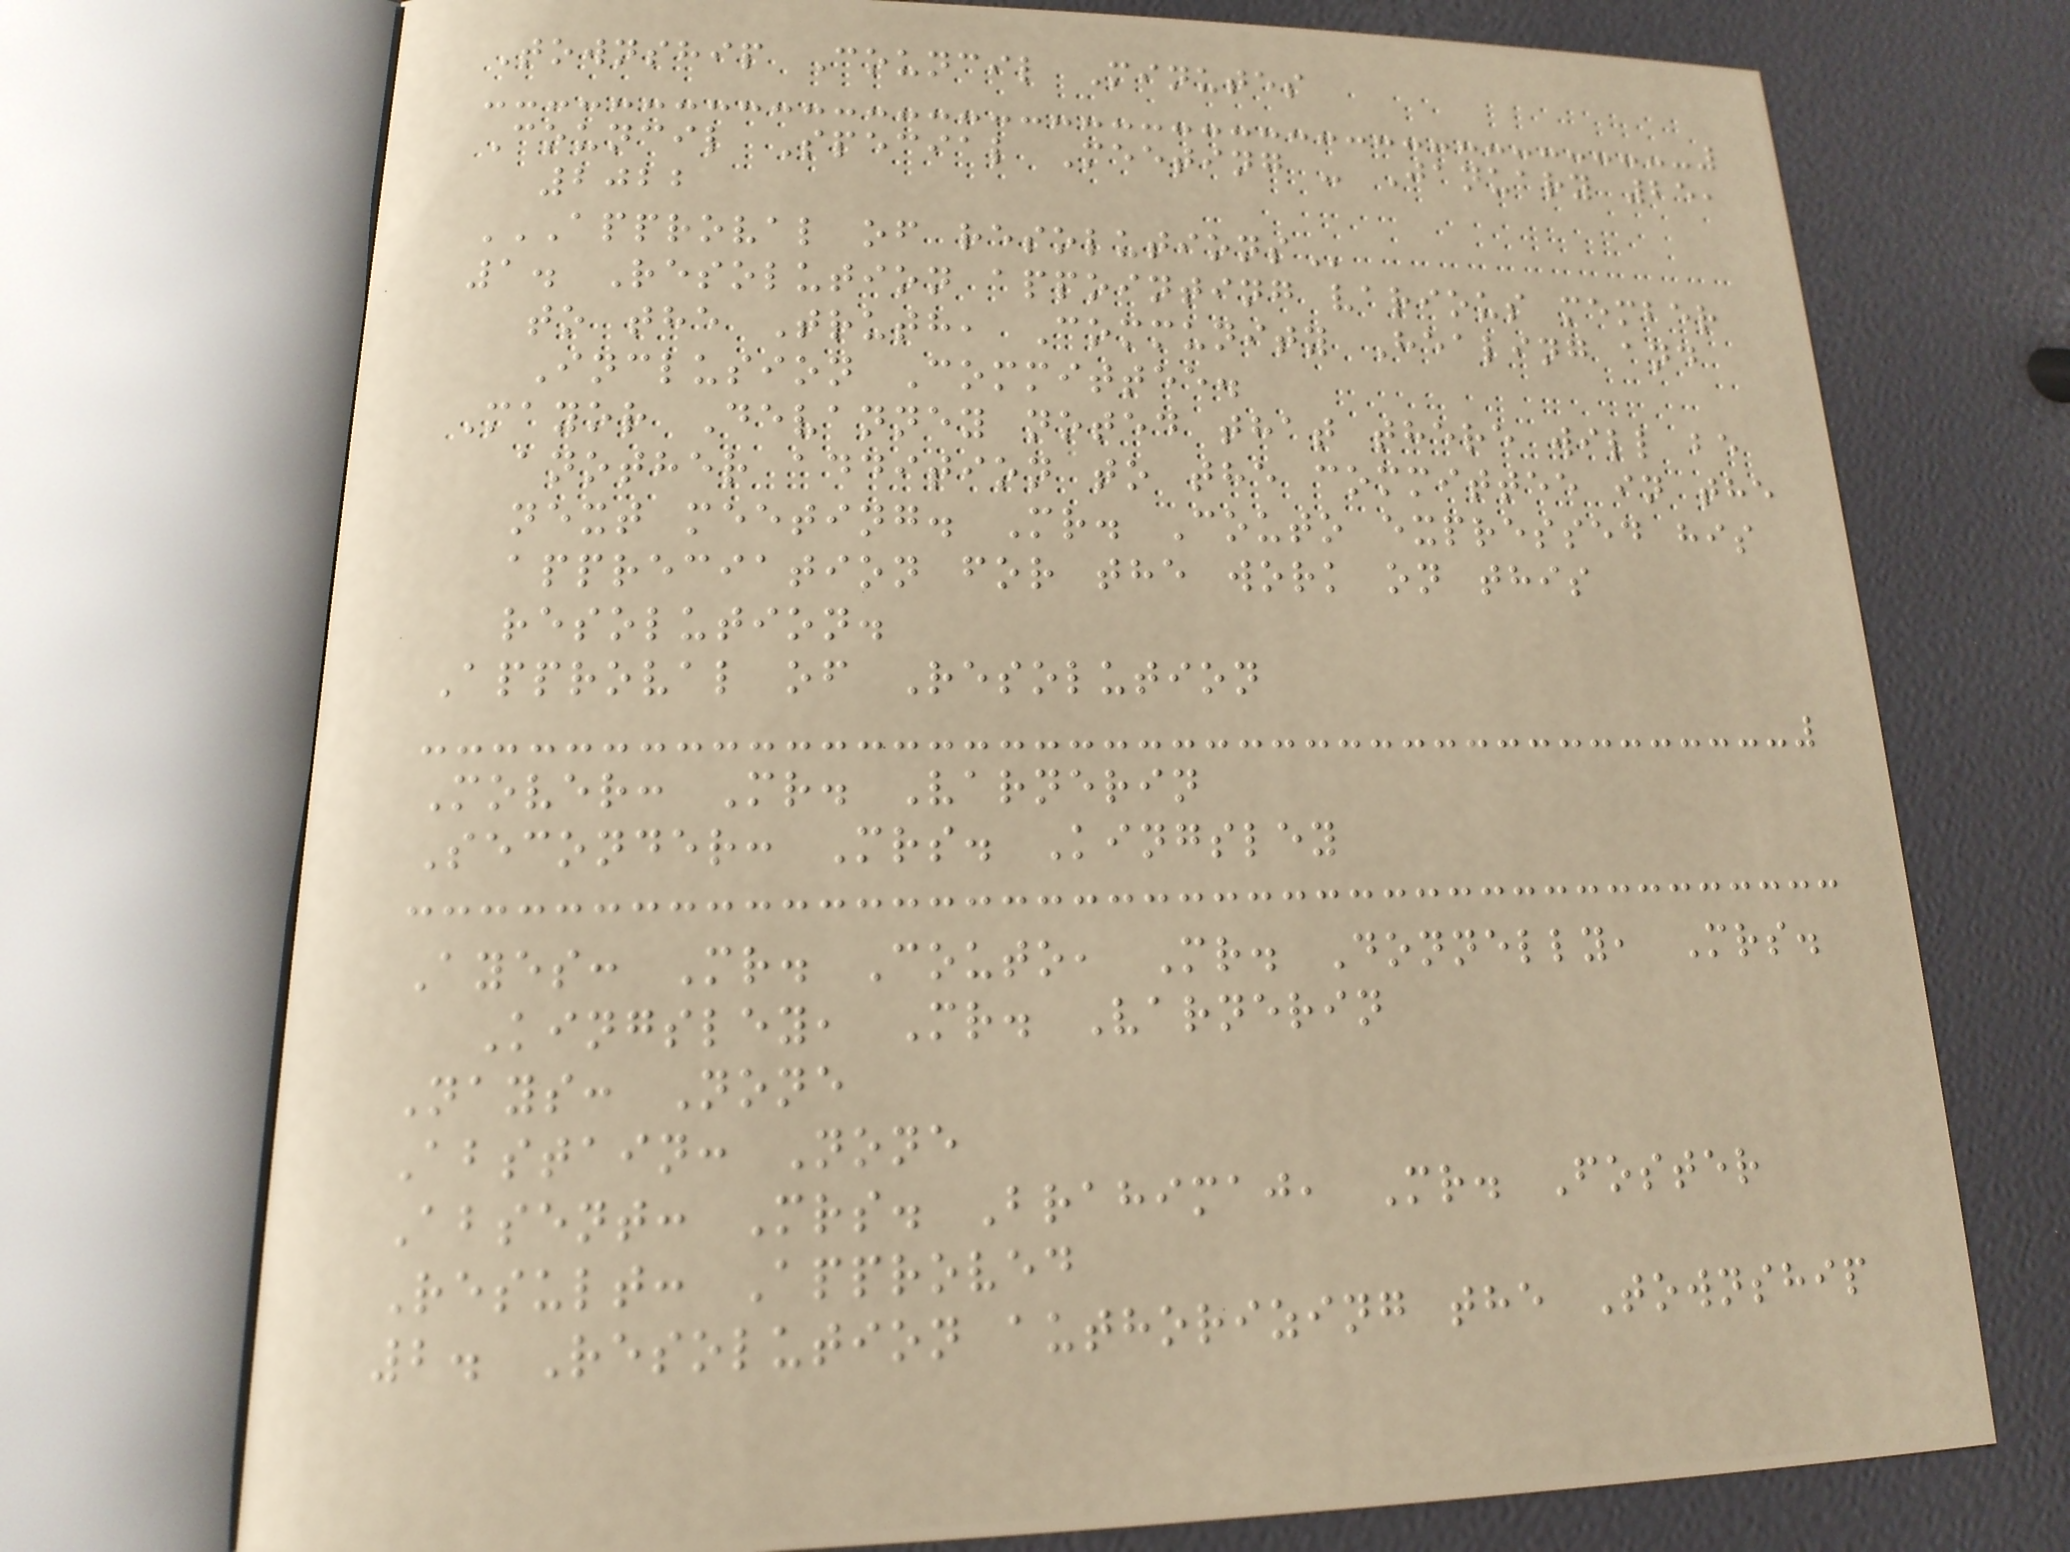Township Council Minutes
Council Special Meeting - January 25,
2022
APPROVAL OF RESOLUTIONS
1. Resolution appointing various member
to the Truth, Community Healing and
Inclusion Committee.
Mayor Devanney noted that there will be
another addition to the committee in the
next meeting. Mr. Couto expressed his
appreciation for the work on this
resolution.
Approval of Resolution
Mover: Mr. Varnerin
Seconder: Mrs. Kingsley
Ayes: Mr. Couto, Mr. Donnelly, Mrs.
Kingsley, Mr. Varnerin
Nays: None
Abstain: None
Absent: Mrs. Brahimaj, Mr. Foster
Result: Approved
2. Resolution authorizing the Township
